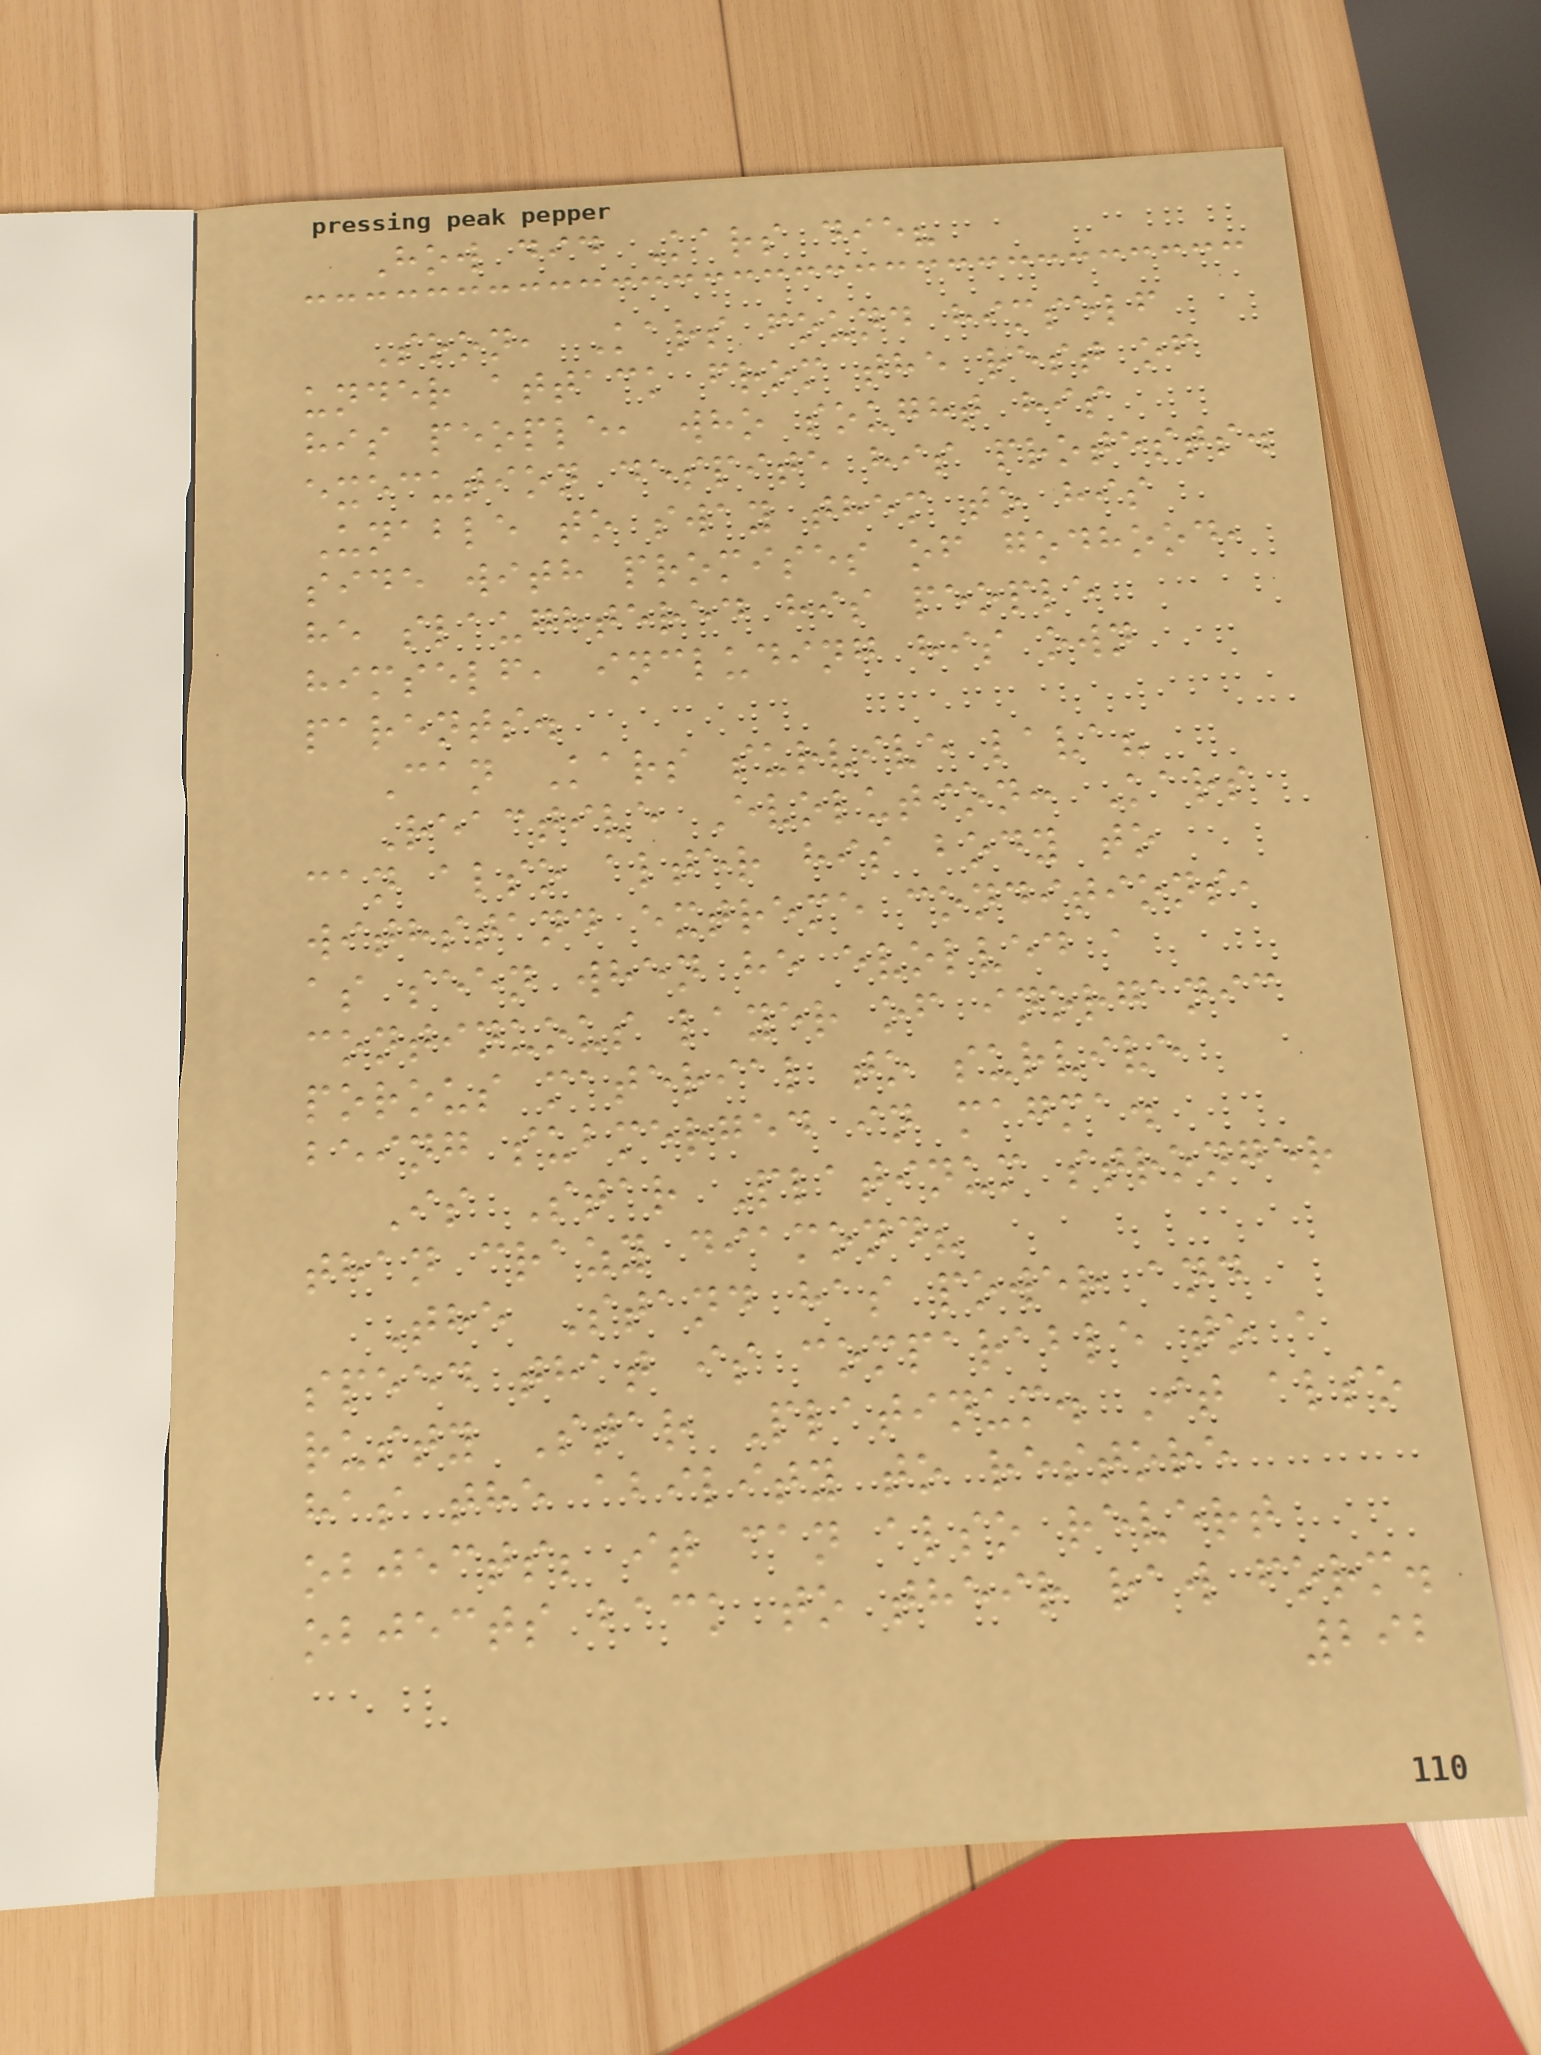How did Kars die?
Soon, Kars found himself
under attack from the rest of
his people, who sought his
execution despite his protests.
Unable to sway them to his
side with promises of godhood,
he slaughtered his people
himself, including his own
parents.
Can Kars survive lava?
Reactive Evolution: Kars
can also alter his body to
withstand extreme conditions,
as seen when he evolved a
continuous layer of inorganic
porous material to survive
being submerged in magma.
Is Star Platinum stronger
than crazy diamond?
The Stand has power and
speed that is comparable to a
rusty Star Platinum. It also
has the ability to restore
objects; it can also revert
objects back to their raw form.
292
